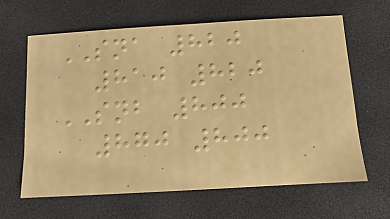SNA 820
810 820
SNB 800
870 800
